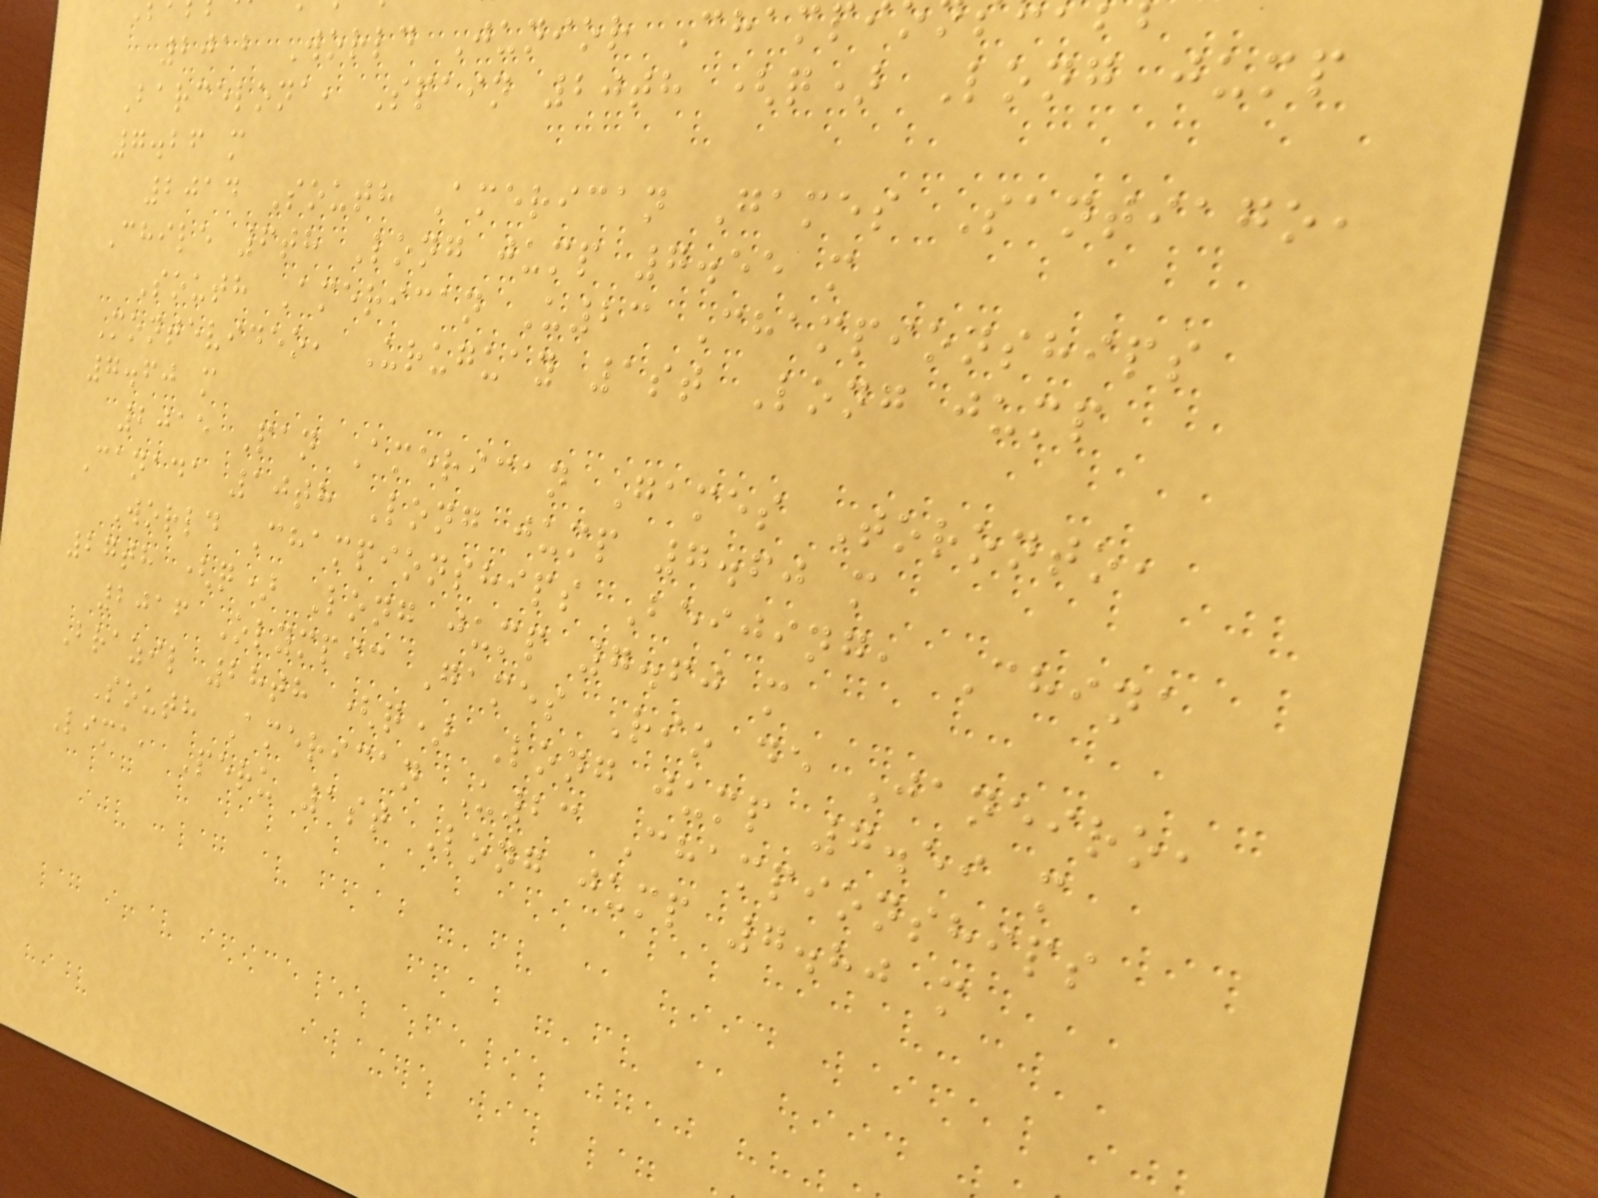2012 World Junior Champ
Barcelona, Spain 20th (q) Long jump
7.26 m
2014 South American Games Santiago,
Chile 6th Long jump 7.55 m
South American U23 Championships
Montevideo, Uruguay 1st Long jump
7.60 m
2015 Pan American Games Toronto,
Canada 10th Long jump 7.60 m
World Championships Beijing, China
27th (q) Long jump 7.60 m
2016 Olympic Games Rio de Janeiro,
Brazil 28th (q) Long jump 7.59 m
South American U23 Championships
Lima, Peru 1st Long jump 7.80 m
